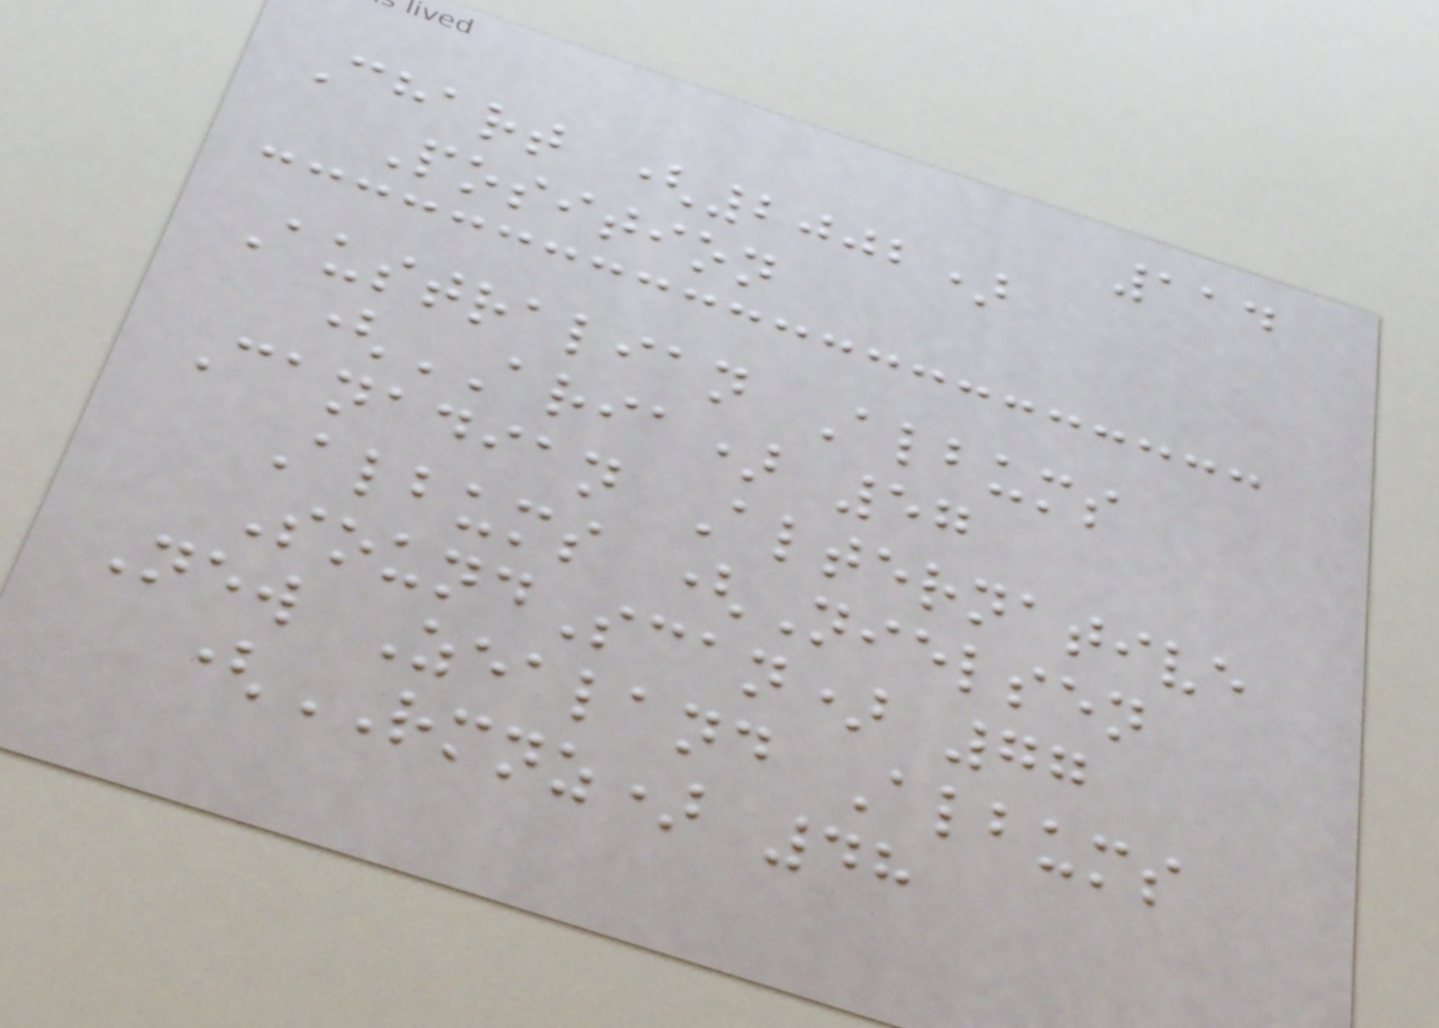114
Chart (2002)
Position
Australian Albums
(ARIA) 57
Canadian Alternative
Albums (Nielsen
SoundScan) 77
New Zealand Albums
(RMNZ) 48
